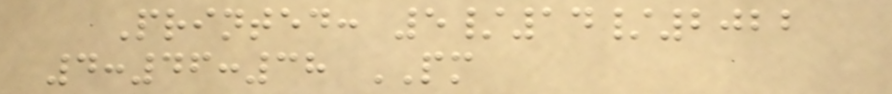Printed: 5/14/2022
4:46:38 PM
